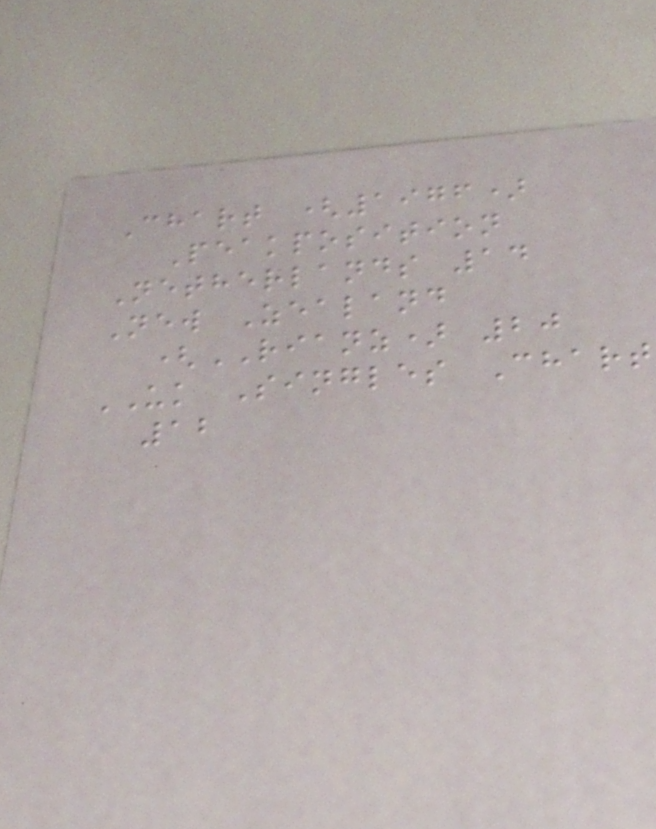Chart (1976)
Peakposition
Netherlands 14
New Zealand
(RIANZ) 20
UK Singles Chart
12
